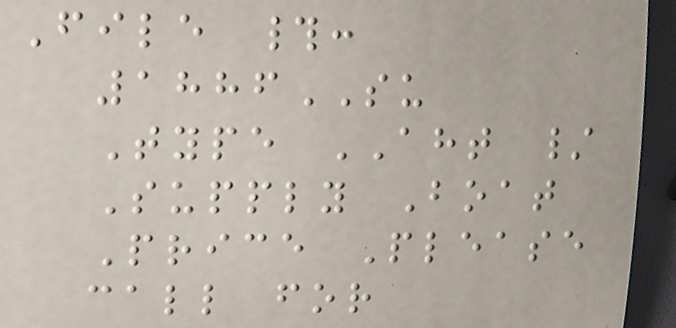File #:
1886SU
Type AHT /
Supply Boat
Price Please
call for
